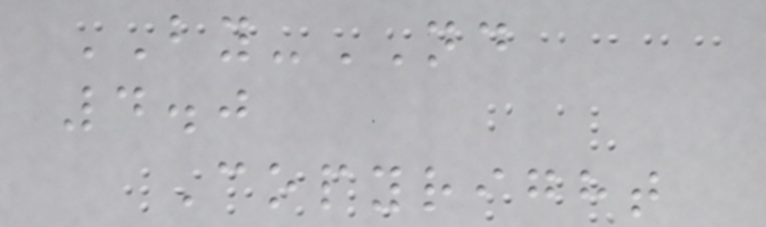BY-ND
4.0
Copyright
